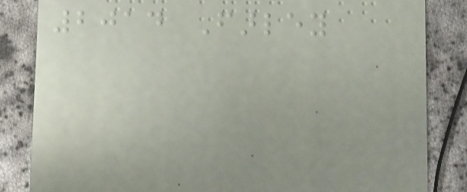2014 Farley
